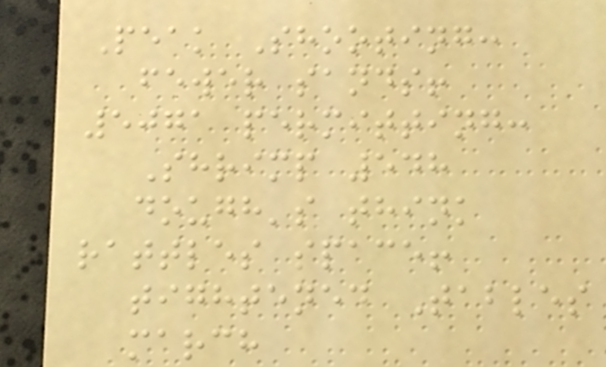Peak Shooting:
fewer sands!
5071 permitting:
Shrimp 548
dough's think
rattles space!
tightened Tables
march
